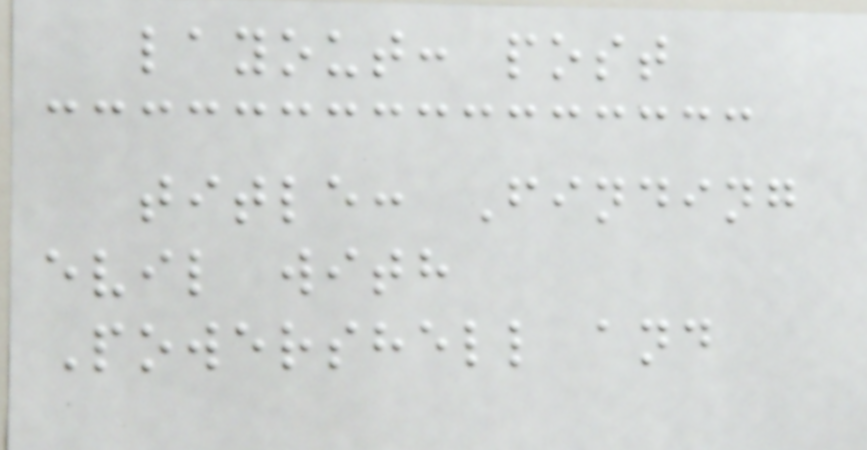layout: post
title: Finding
evil with
Powershell and
